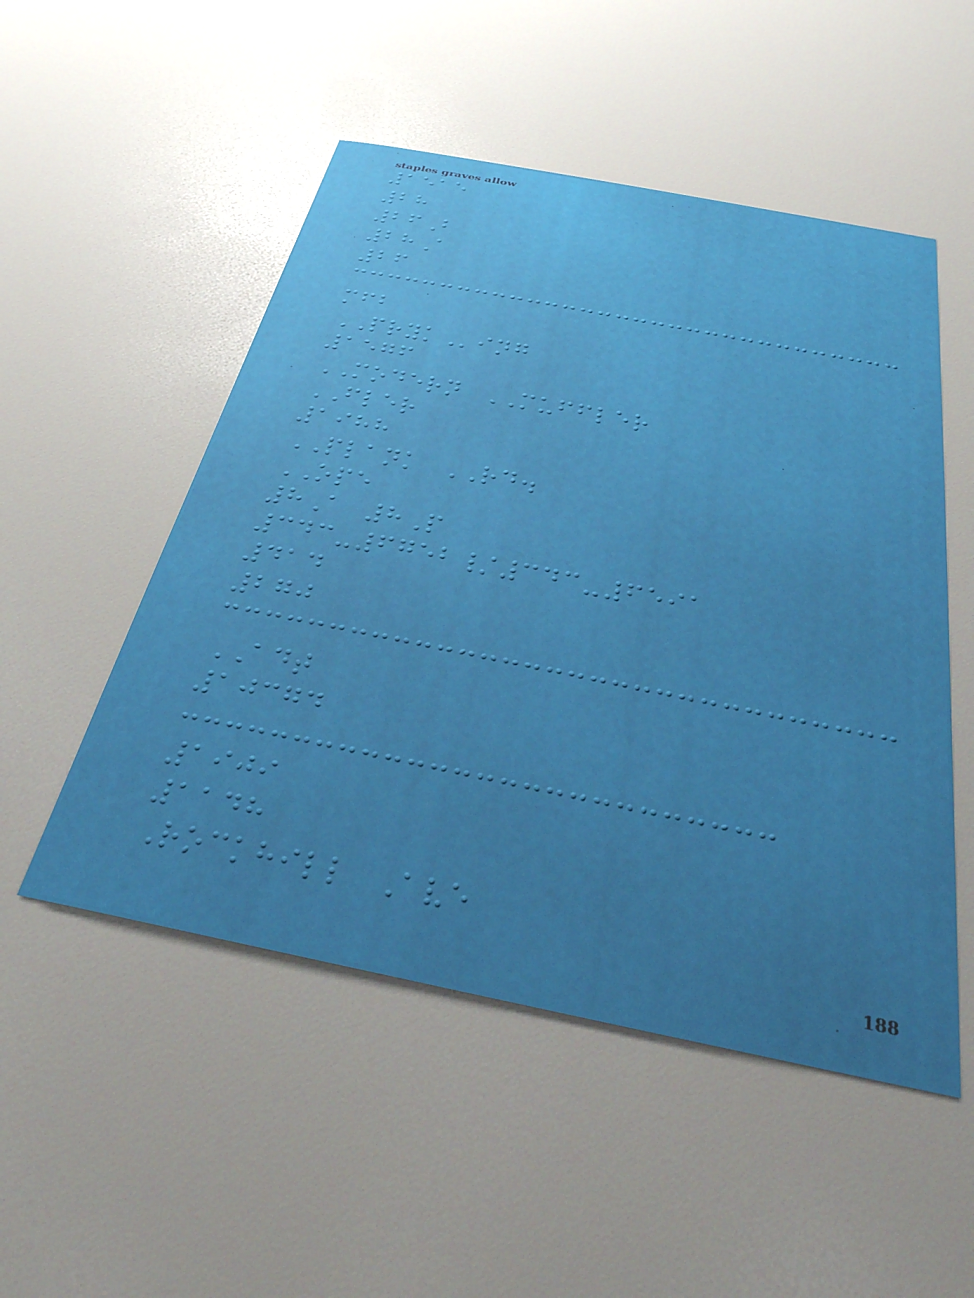1515
28
26B
28A
26
mfb
PRYKing
1576
MODERN MUFFLER
FLER
1988
PLANK RD.
OPE
8A 8P
343-6752/343-6591
414
270
ADT
10374
1909
1148
Rockhill Ave
